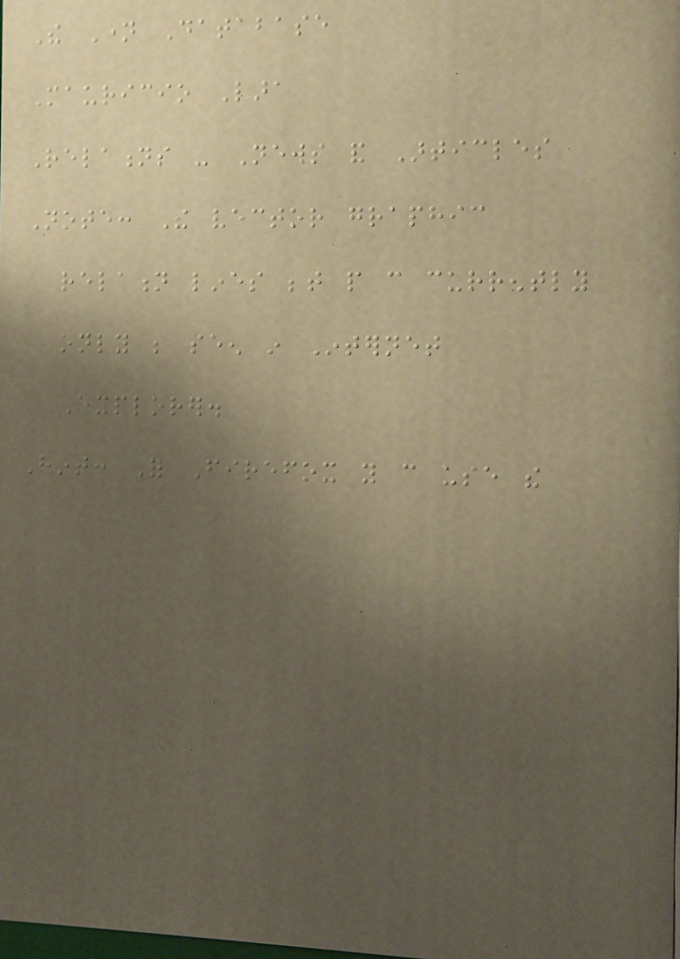The Name Database
Mauricio Lara
Relations - News and Articles
Note: The vector graphic
relation lines between people can currently
only be seen in Internet
Explorer.
Hint: For Firefox you can use the
